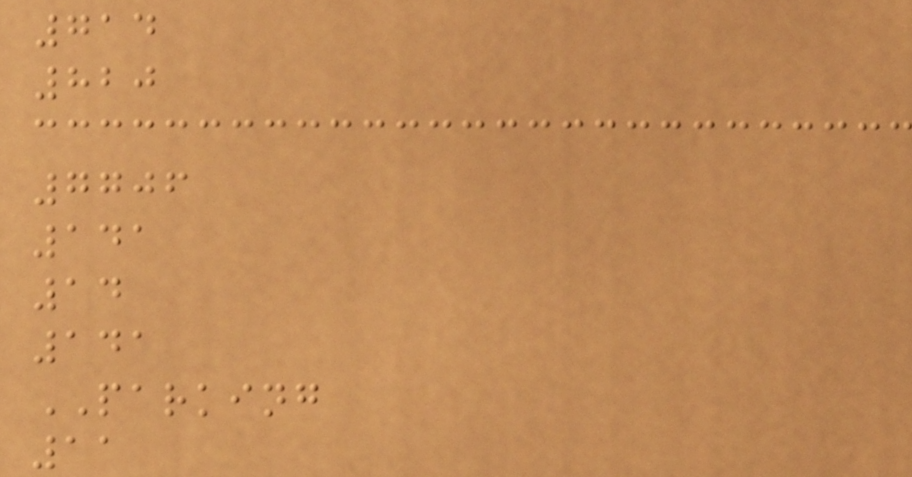714
820
7706
141
14
141
PARKING
11
